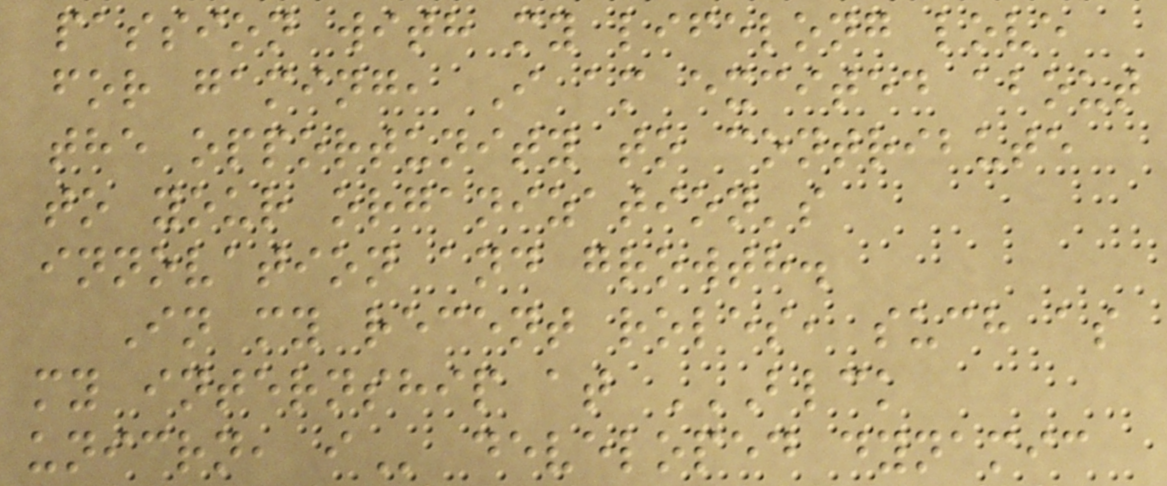passion with my lifelong love
for gaming, I am excited about
the opportunity to contribute
to your organization's
innovation and growth.
In my recent roles, such as
my internship at BLCK
UNICRN, I developed dynamic
